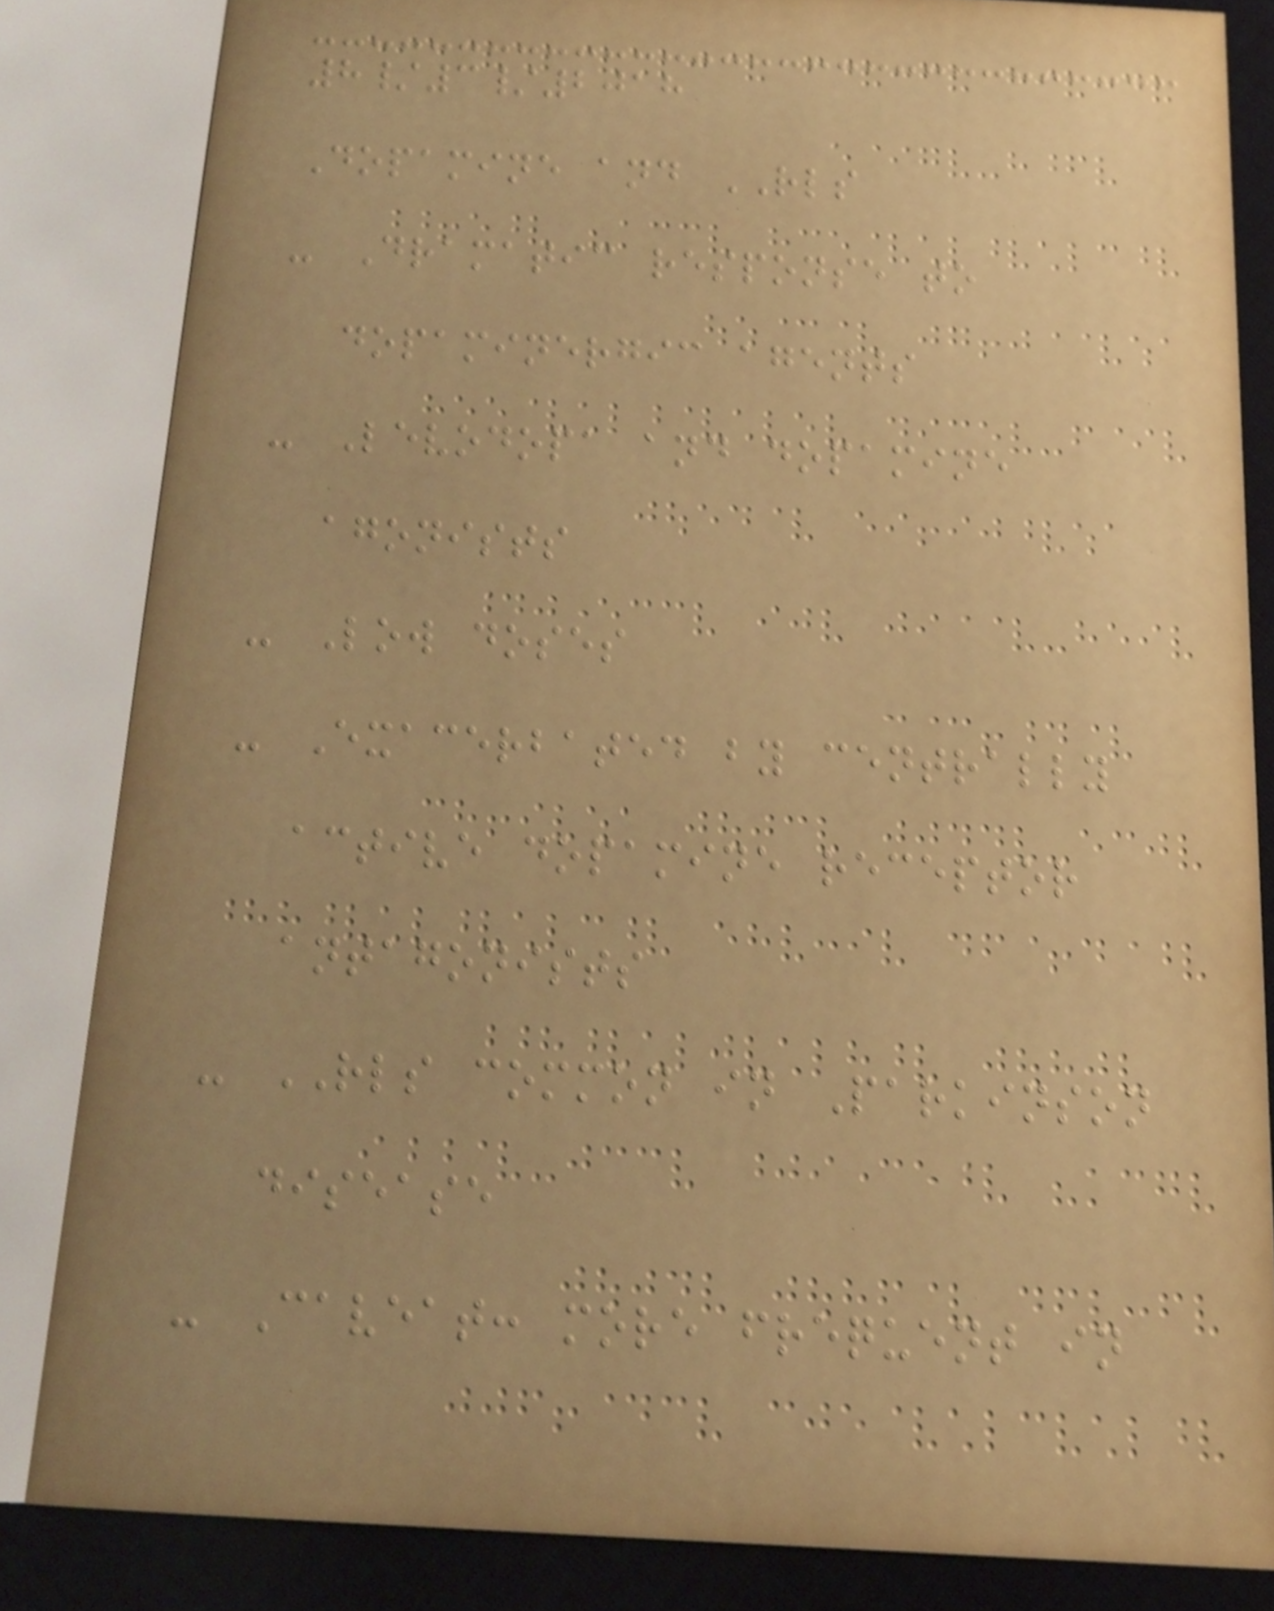8/3/2018
Dopamine and RLS
- Dramatic response to
dopaminergic agents
- Levodopa and dopamine
agonists
- Low doses
- Exacerbated by centrally
active dopamine receptor
antagonists
- RLS common in Parkinson
disease
- Caveat: more frequent in
